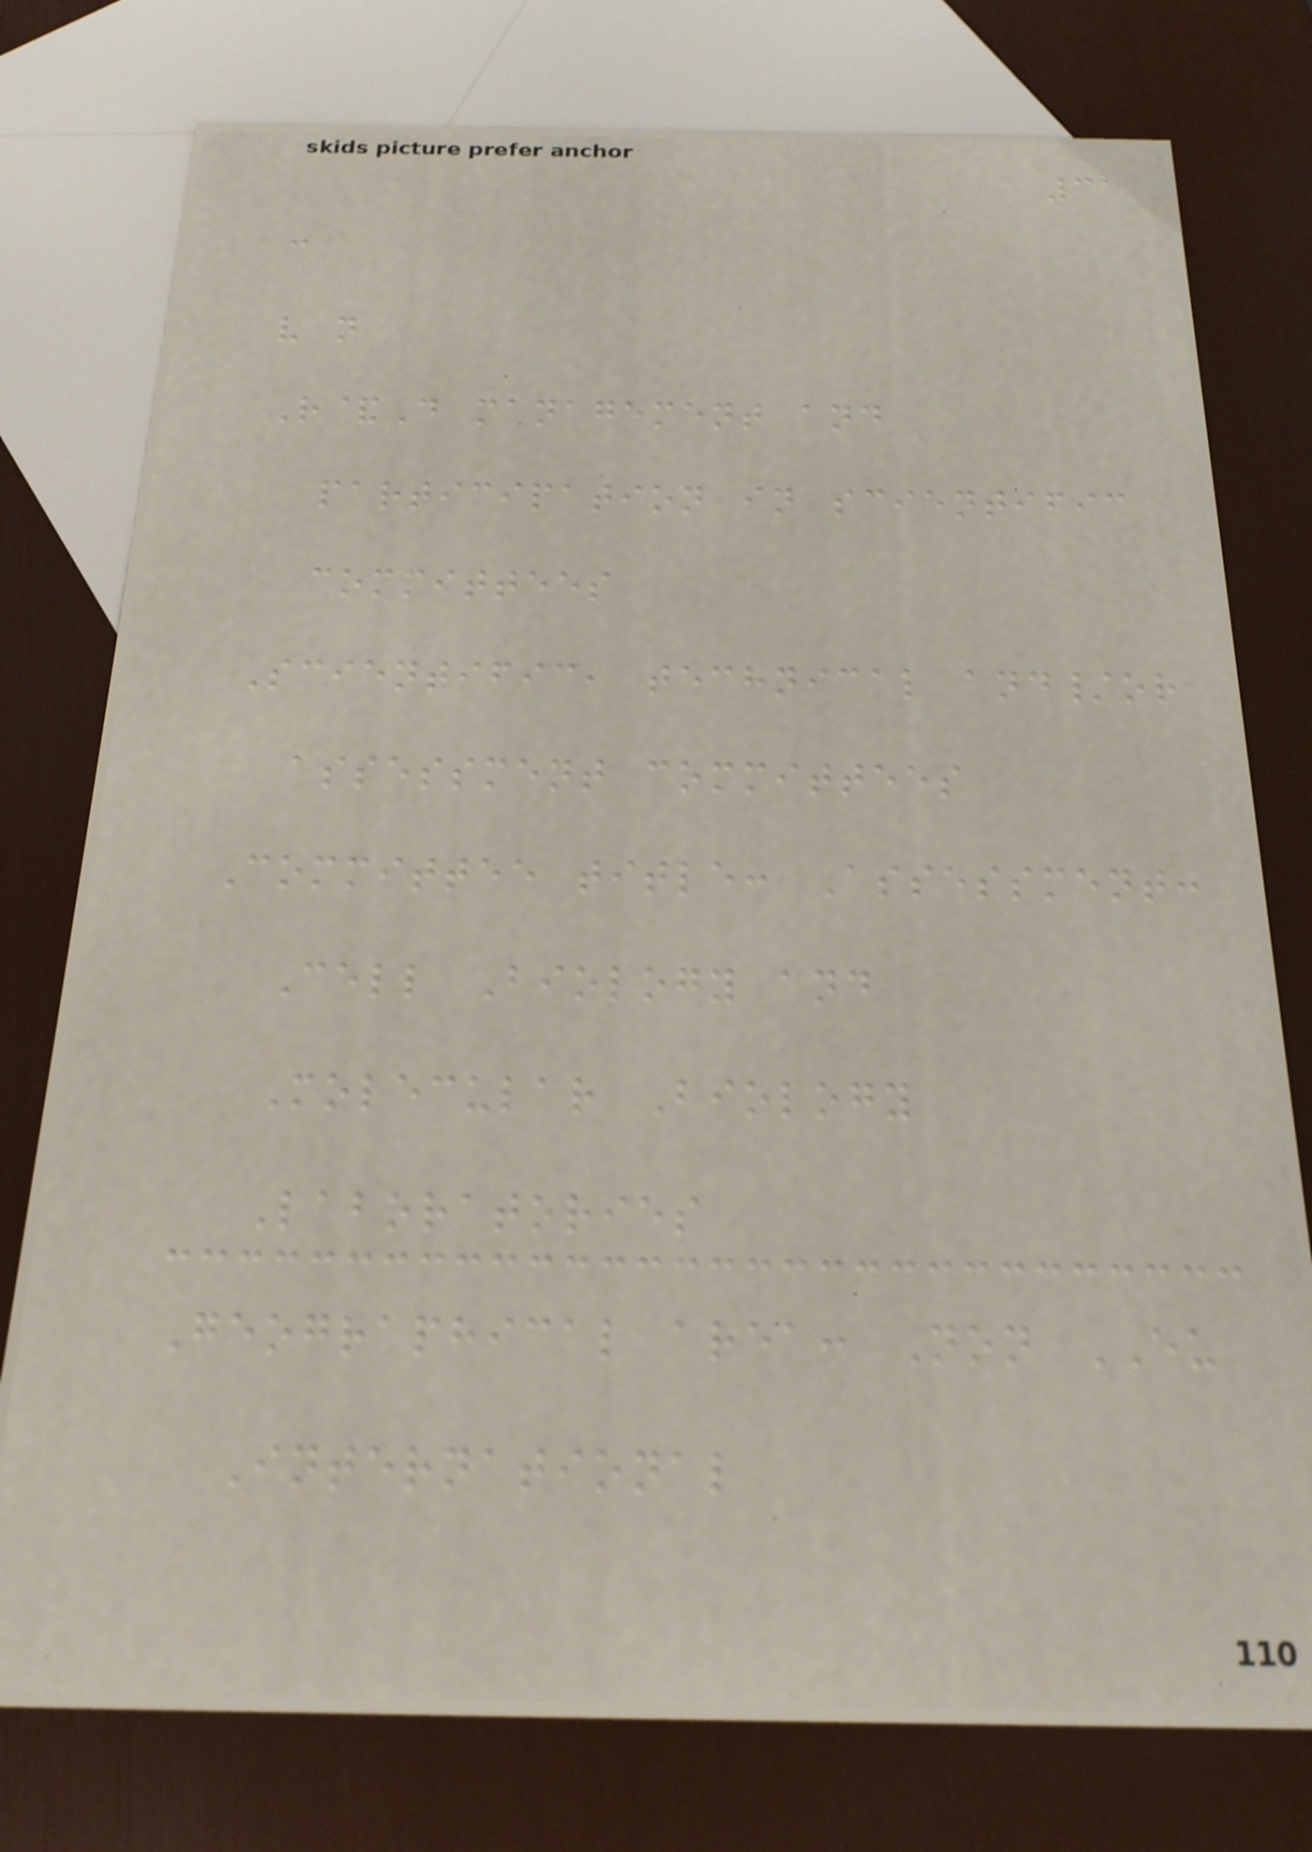31
c
v n
R&D management and
participation in scientific
committees
Scientific, technical and/or
assessment committees
Committee title: Assessment:
Cell Biology and
Molecular Biology
Laboratories
Geographical area: Non EU
International
